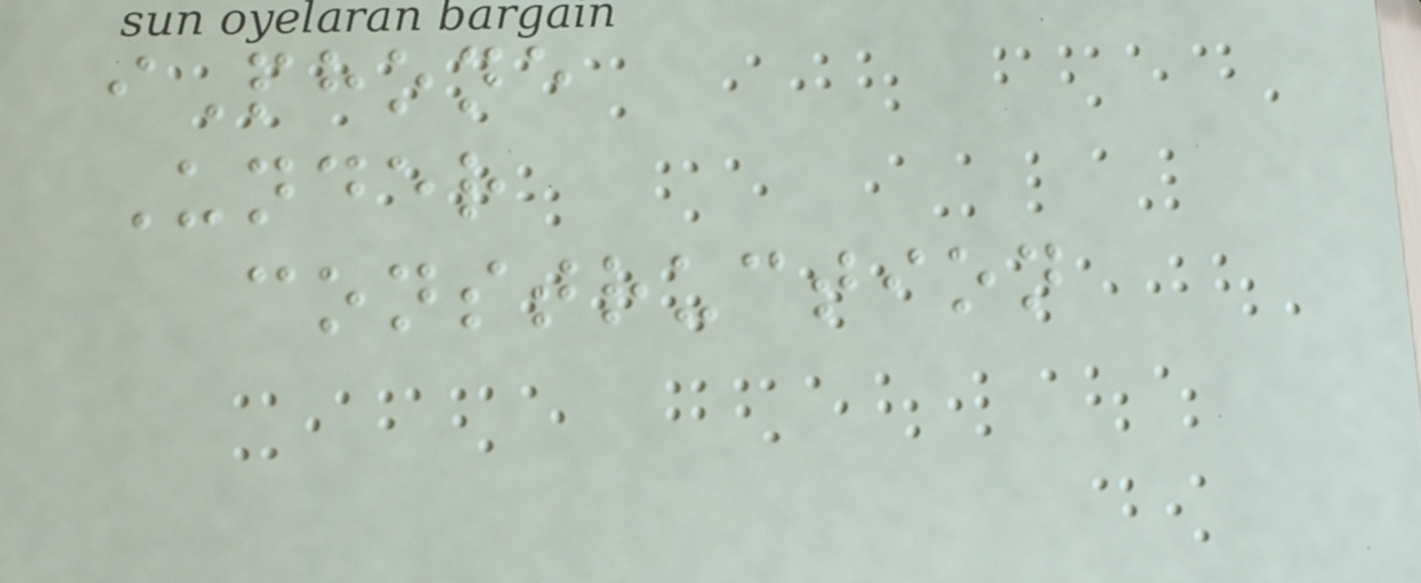iPhone
Under
construction
